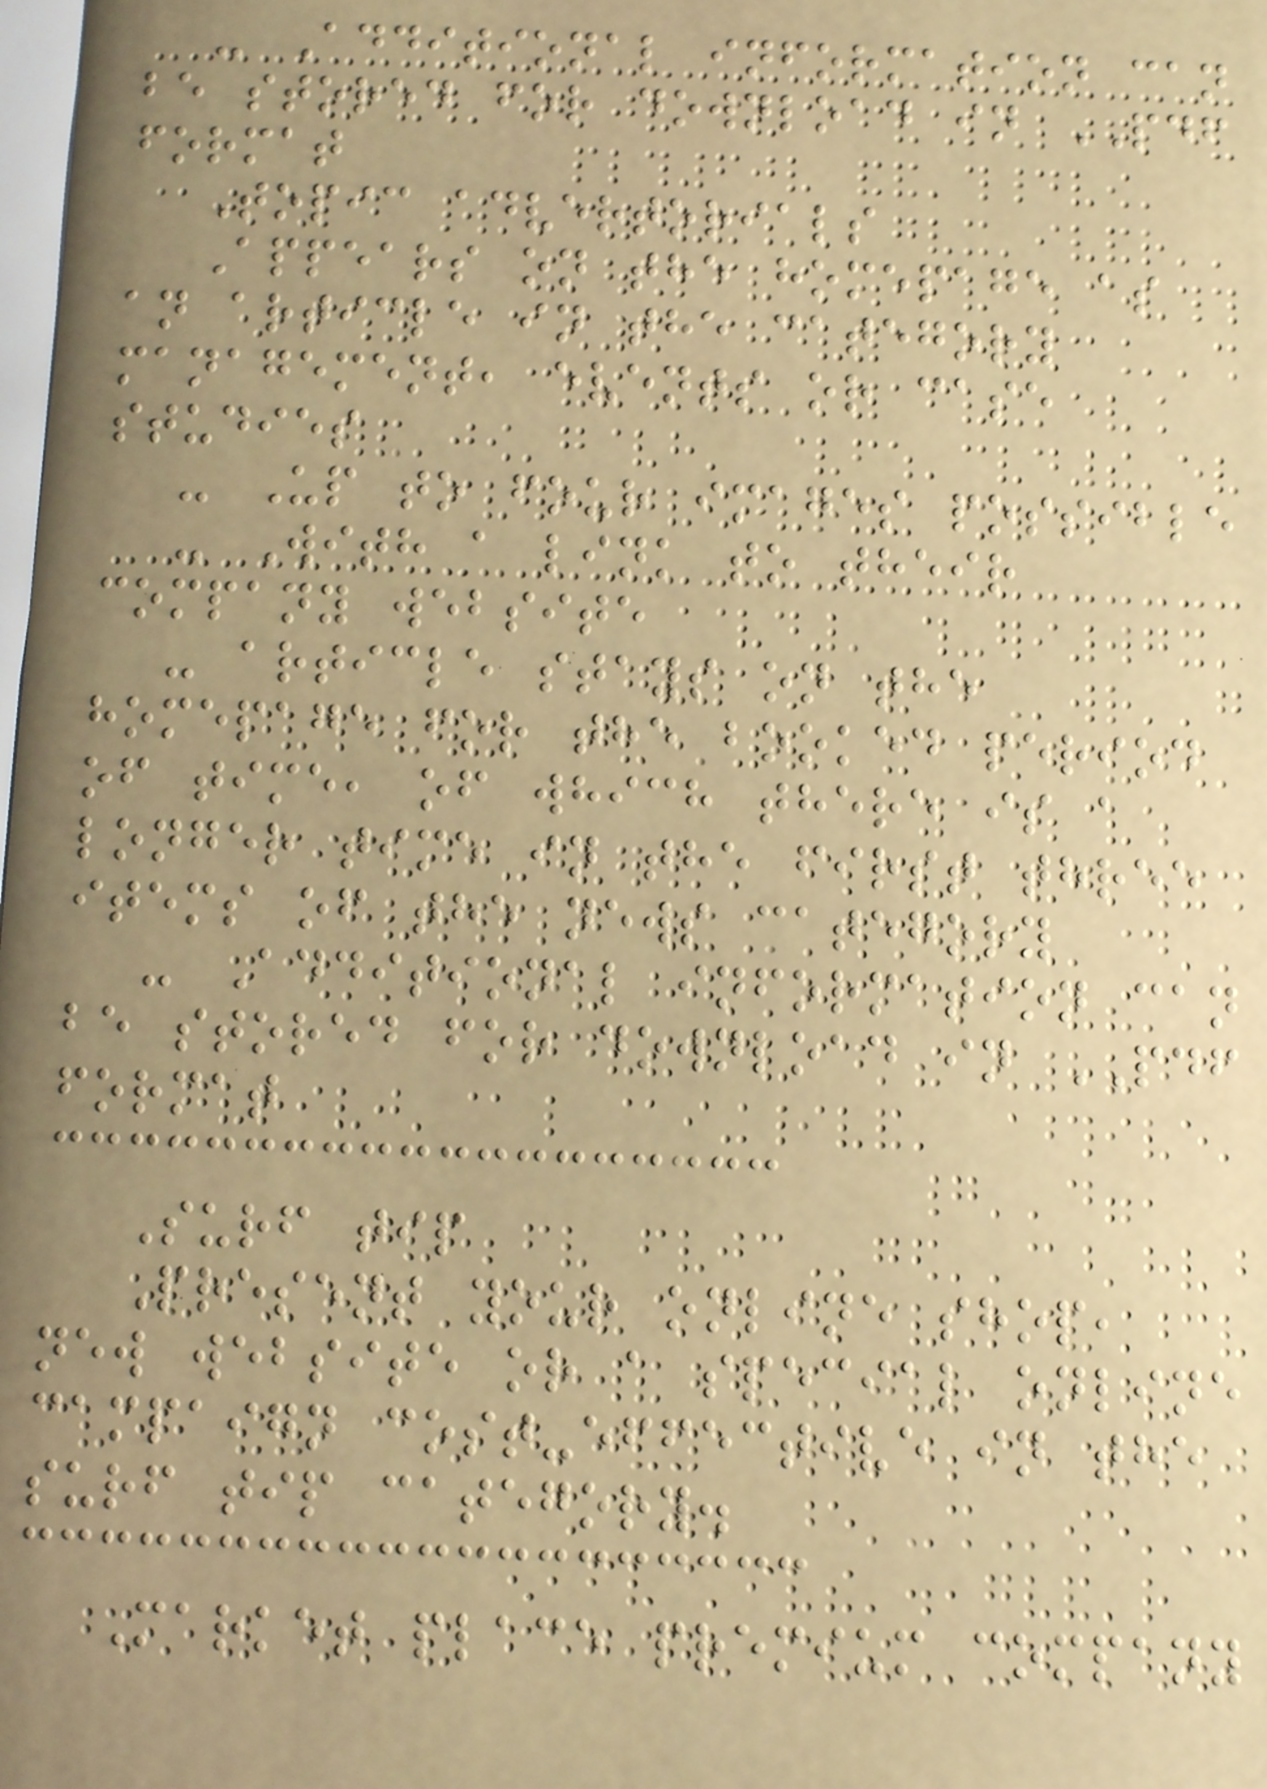- Additional information can
be stored for download in PDF
format
Topic advertorials
Appears on the homepage as
an article in the category
management, events or case
studies
- Up to four images possible
- With a link to their
company website
- article stays on the
homepage for the booked period
of time, of which there is a
longer time in the first three
items of the news category
- Additional information can
be stored for download in PDF
format
Surf tip
Present your online shop,
new website or a special online
campaign cost-effective in the
surf tip category.
Market place premium company
